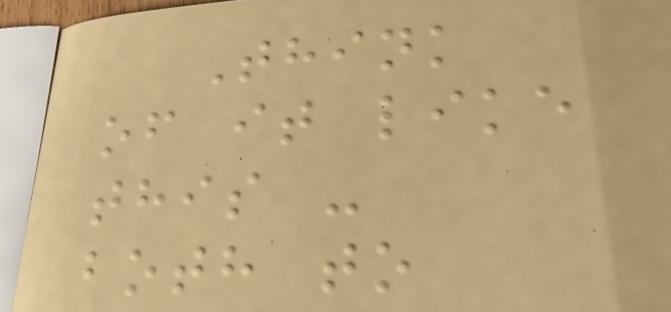Think
of it like
this -
both to
